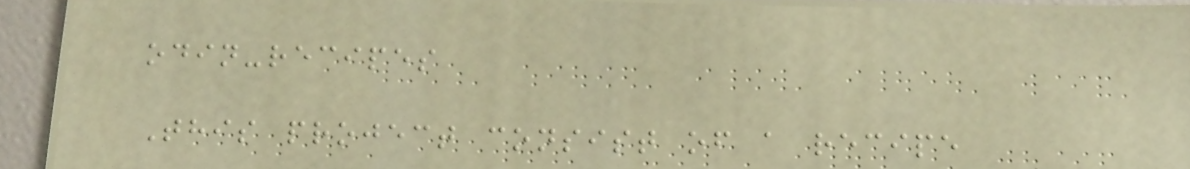odin-recipes
This project consist of a recipe
